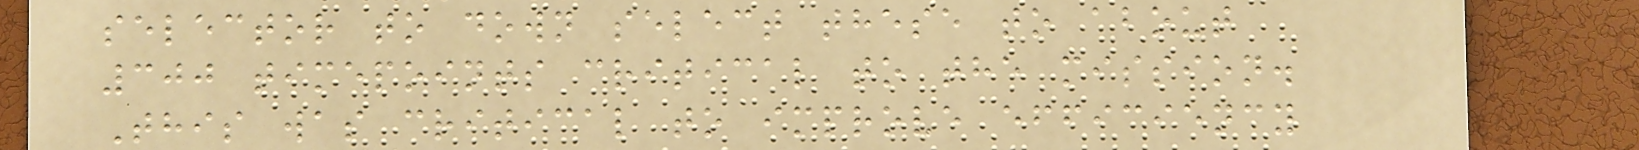selector to down select these to about
300 timepoints critical to the mission.
This was critical to improve efficiency
